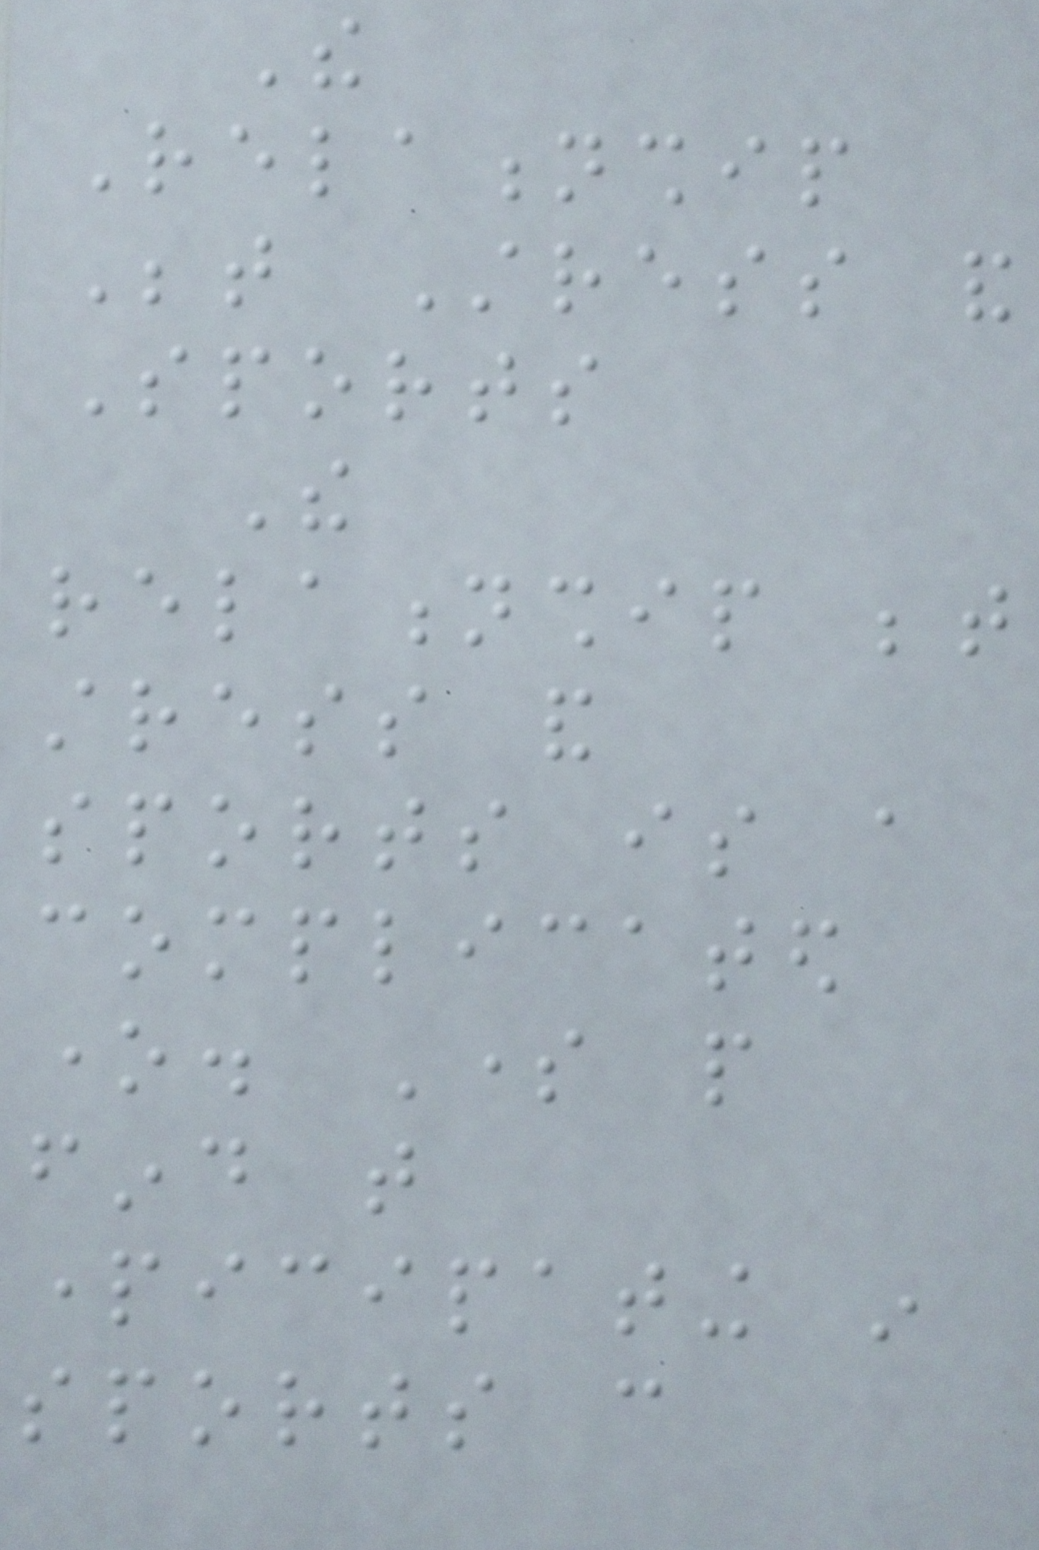The
Relationship
Between Stress and
Sports
The
relationship between
stress and
sports is a
complicated
one. Some people
find that
participating in
sports can
